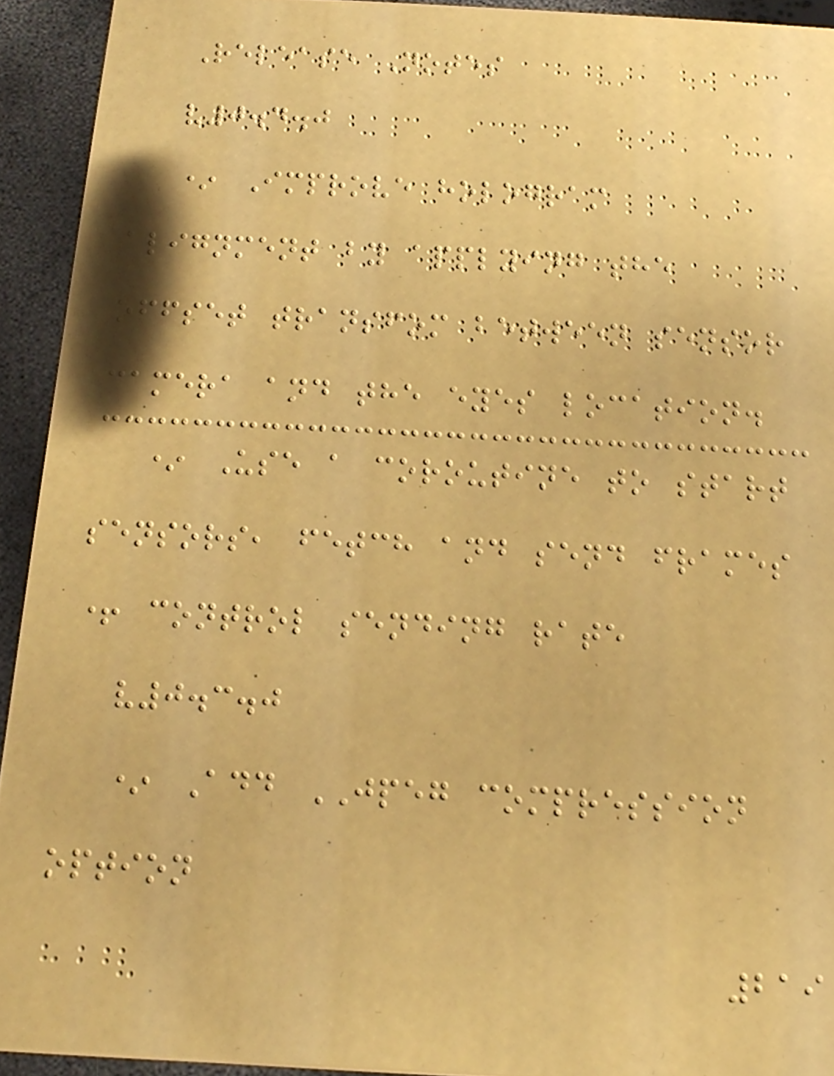Release Notes
v0.4.0
* Improve hologram
alignment by applying the
offset transfom between sensor
camera and the eyes location.
* Use a coroutine to start
sensors, fetch and send frames
+ control sending rate
v0.3.0
* Add JPEG compression
option
219
